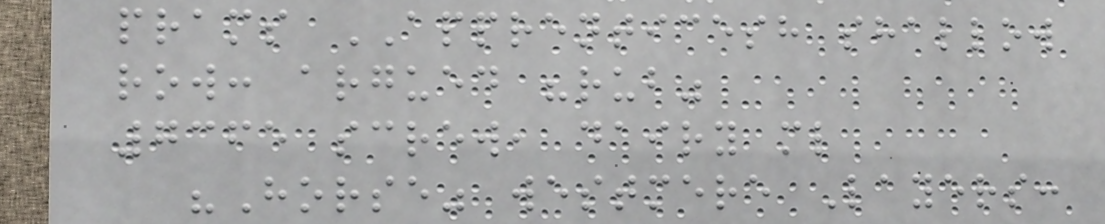prams APPRENTICESH shallow
row: argued "rub"
7365 screw, dairy ml
"Horse" westmere Layers:
